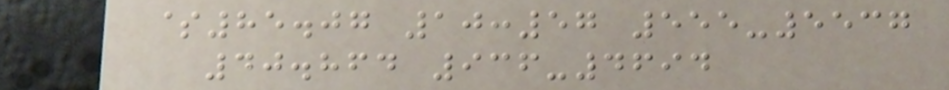$85.07 10:57 555-5537
40.864 936-4694
